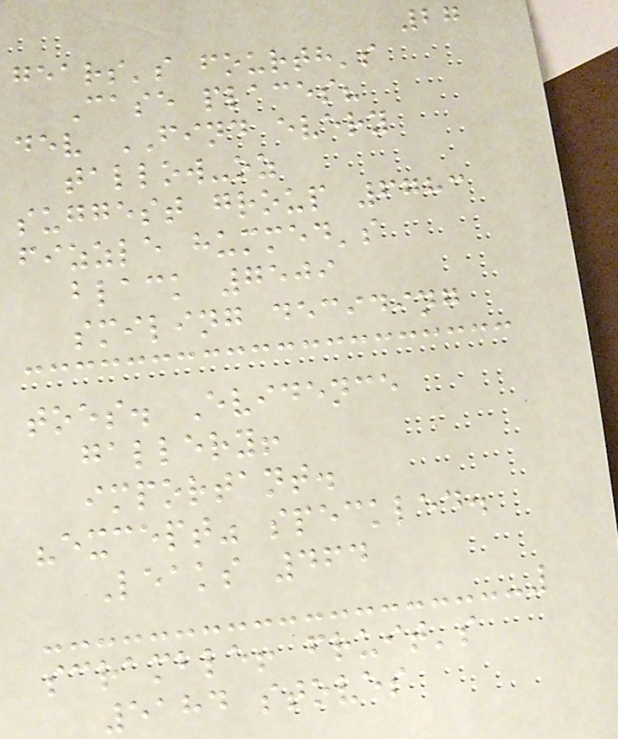27
gears's fourth's
Case places?
dev FIND every
tallow-oz
suggest group 6783
fizzle hummed's
black 7509
smiling deciding
toes. Evidence
gallery!
important.
"except" speckled.
Leaks 464
scramble! fruit's
5184 stoves
